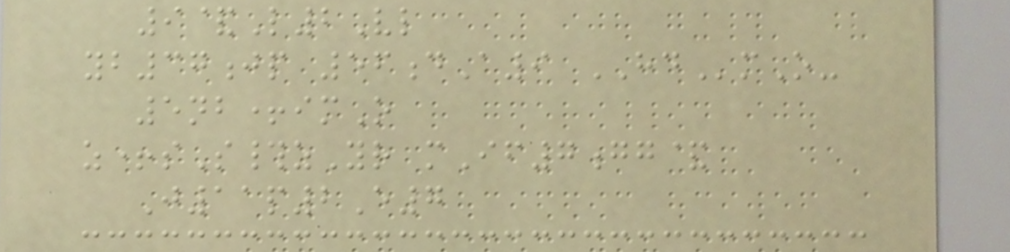9&L2Vl
yb37jp 56dA9 HDmO-
5nb+imO
z+sS#zYr mIf7gg&
J11p2E7
